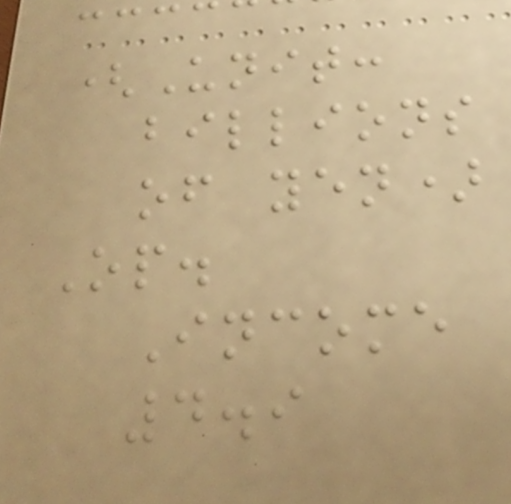(Unit:
billions
of yen)
Op.
Income
4.9
